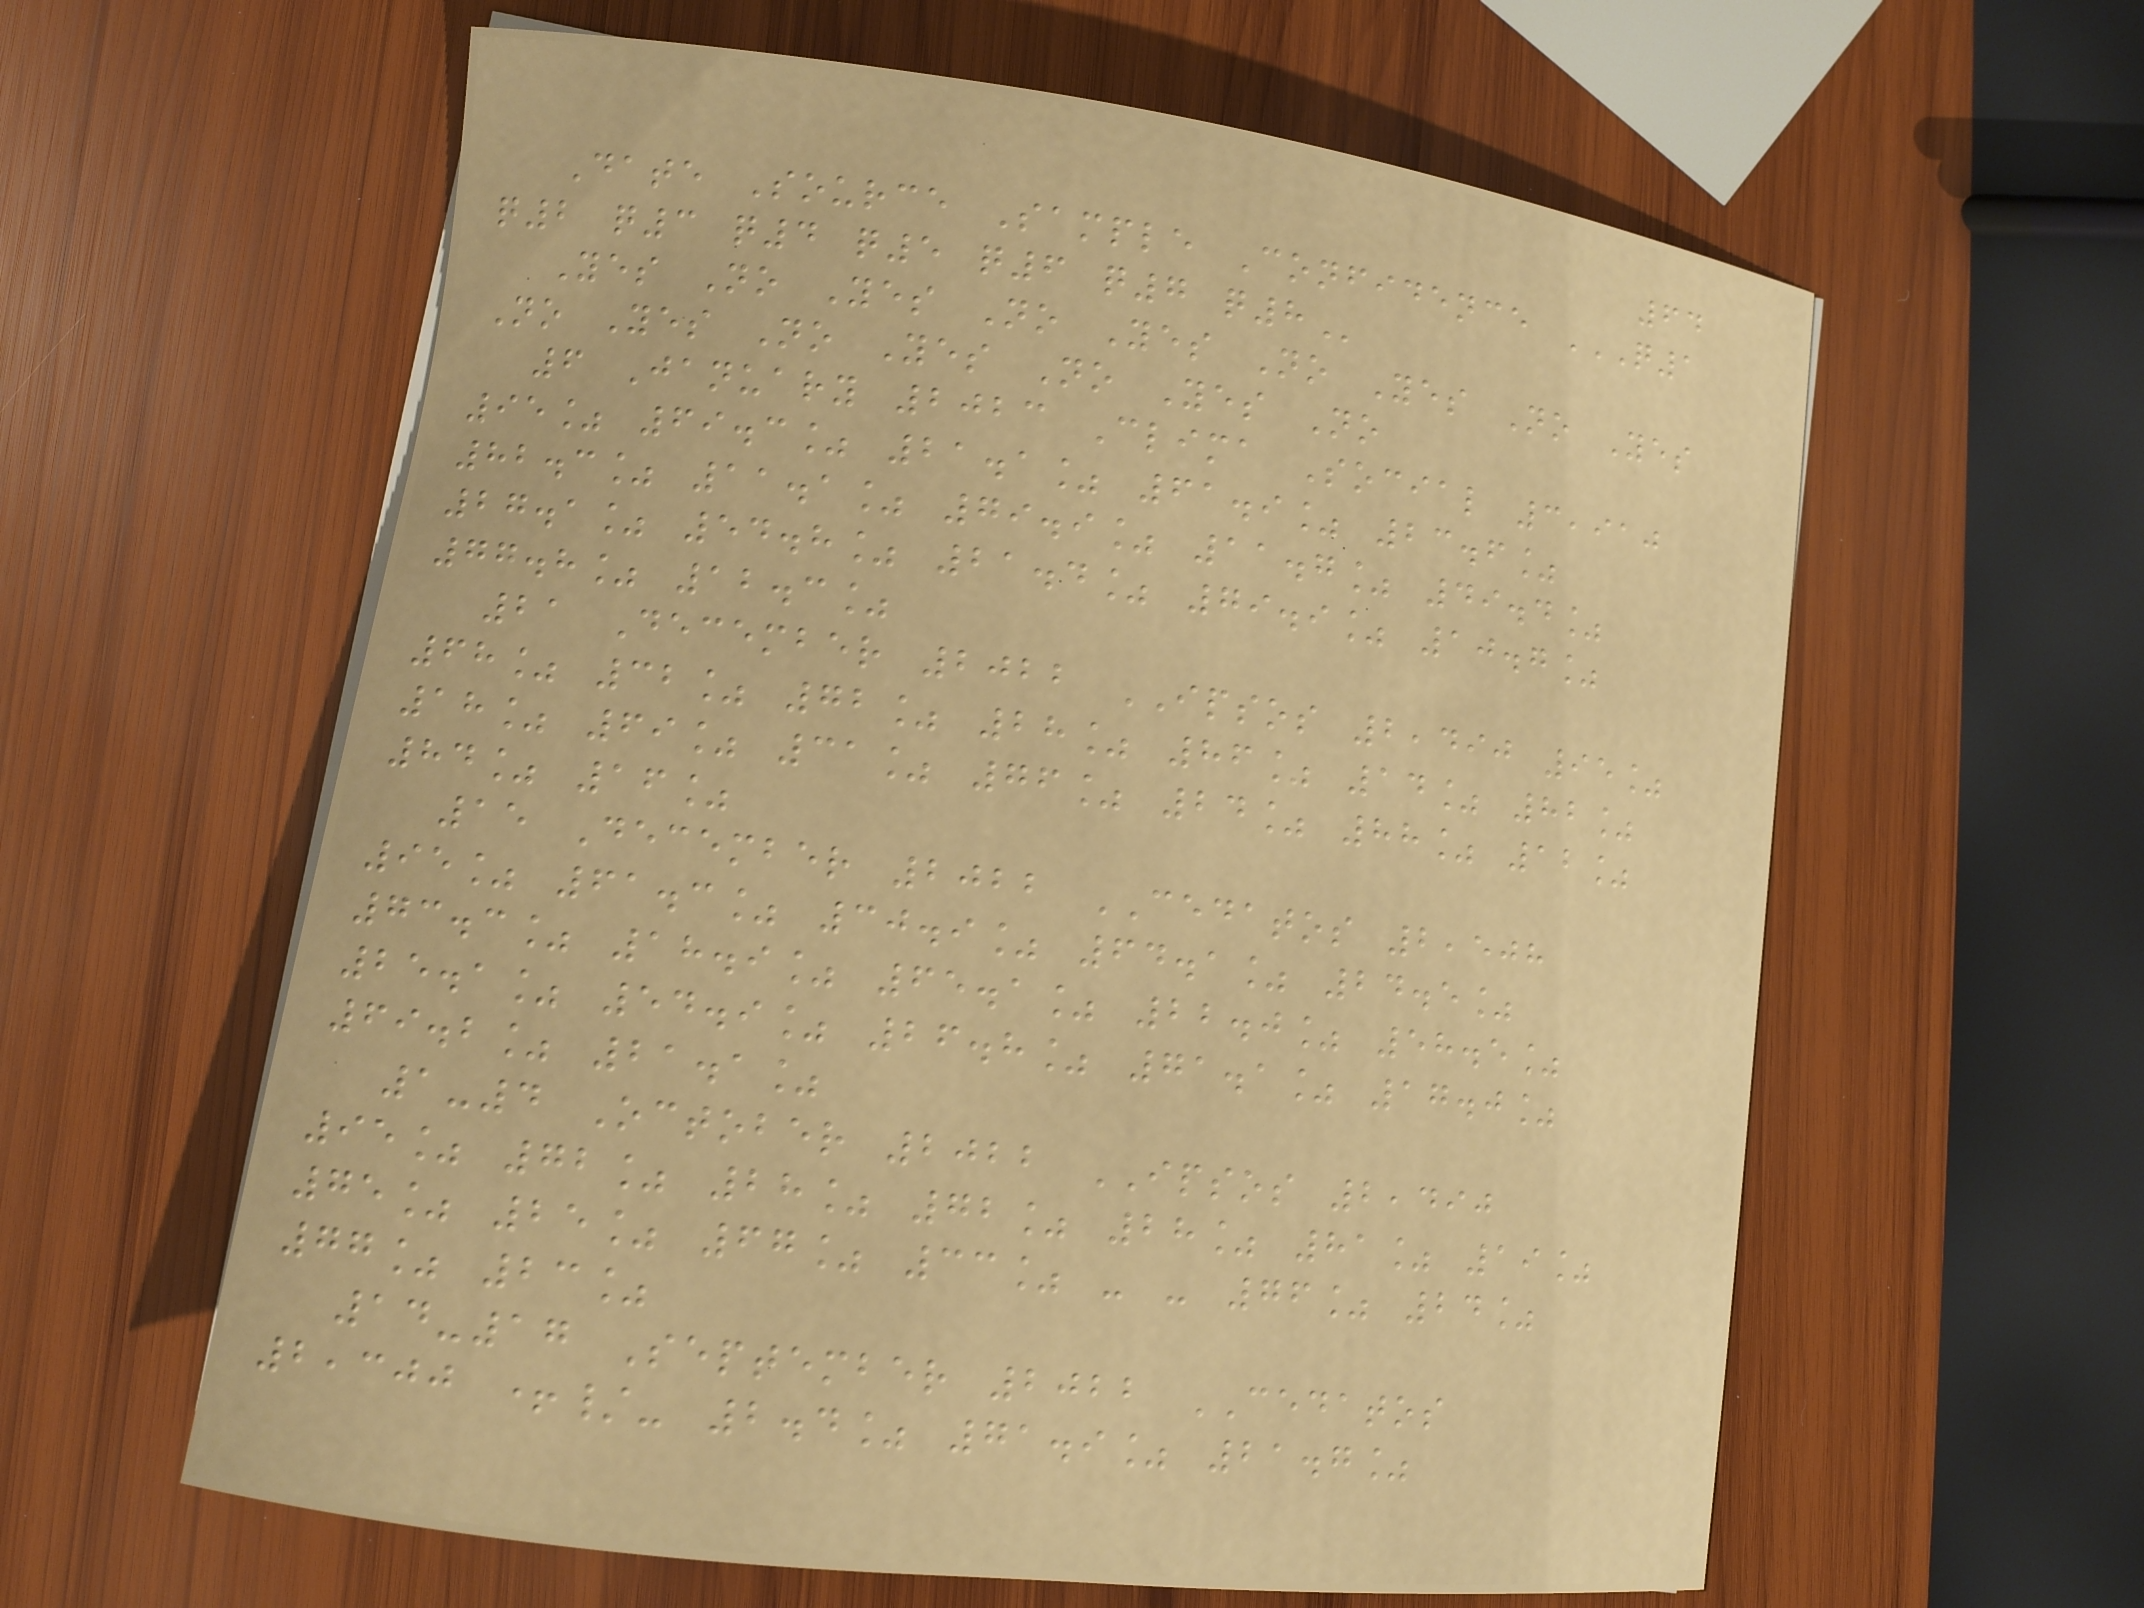64
Date Source Sample Confidence Q1
Q2 Q3 Q4 Q5 Q6 Q7 Q8
Yes No Yes No Yes No Yes No Yes
No Yes No Yes No Yes No
6 January 2023 Clima Social 3,910
95% 69.3% 21.1% 61.9% 23.6%
82.3% 11.1% 79.9% 11.7% 49.4%
27.1% 54.8% 21.4% 79.9% 10.7%
77.8% 12.3%
21 December 2022 IPSOS 2,490 95%
68% 32% 72% 28% 86% 14% 82%
18% 69% 31% 76% 24% 88% 12%
84% 16%
15 December 2022 CEDATOS 2,508
95% 61.3% 30.9% 64.1% 24.5%
73.3% 18.9% 65.1% 22.0% 58.5%
25.1% 54.9% 26.8% 71.1% 17.0%
69.2% 21.1%
1-4 October 2022 IPSOS 2,490
95% 72% 28% 72% 28% 81% 19%
75% 25% 67% 33% - - 76% 24%
77% 23%
14-17 September 2022 CEDATOS
2,300 +/- 2.4% 71.9% 21.7%
